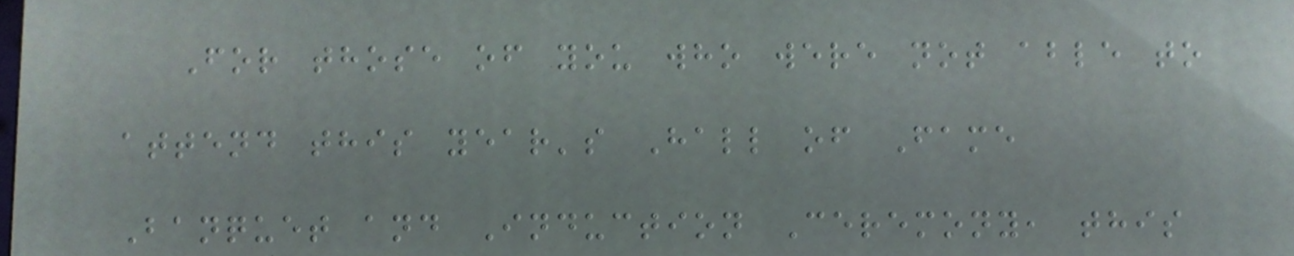For those of you who were not able to
attend this year's Hall of Fame
Banquet and Induction Ceremony, this
